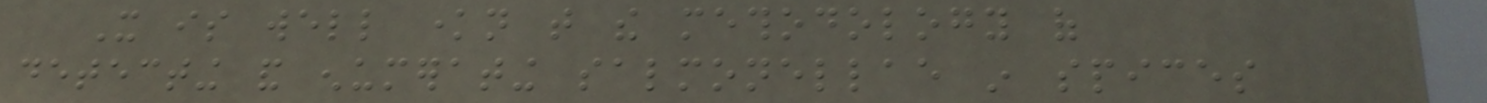It is well known that the methodology of
detecting and enumerating salmonellae in spices
